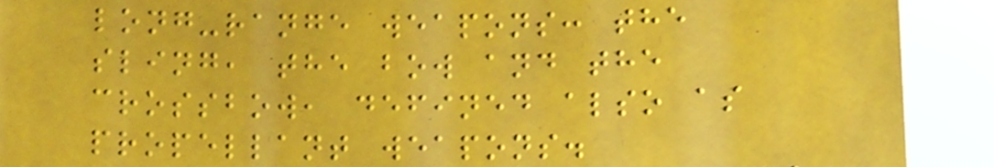long-range weapons: the
sling, the bow and the
crossbow, defined also as
propellant weapons.
